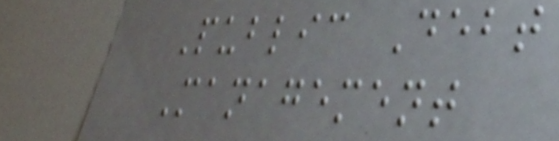Public Debt
Management
